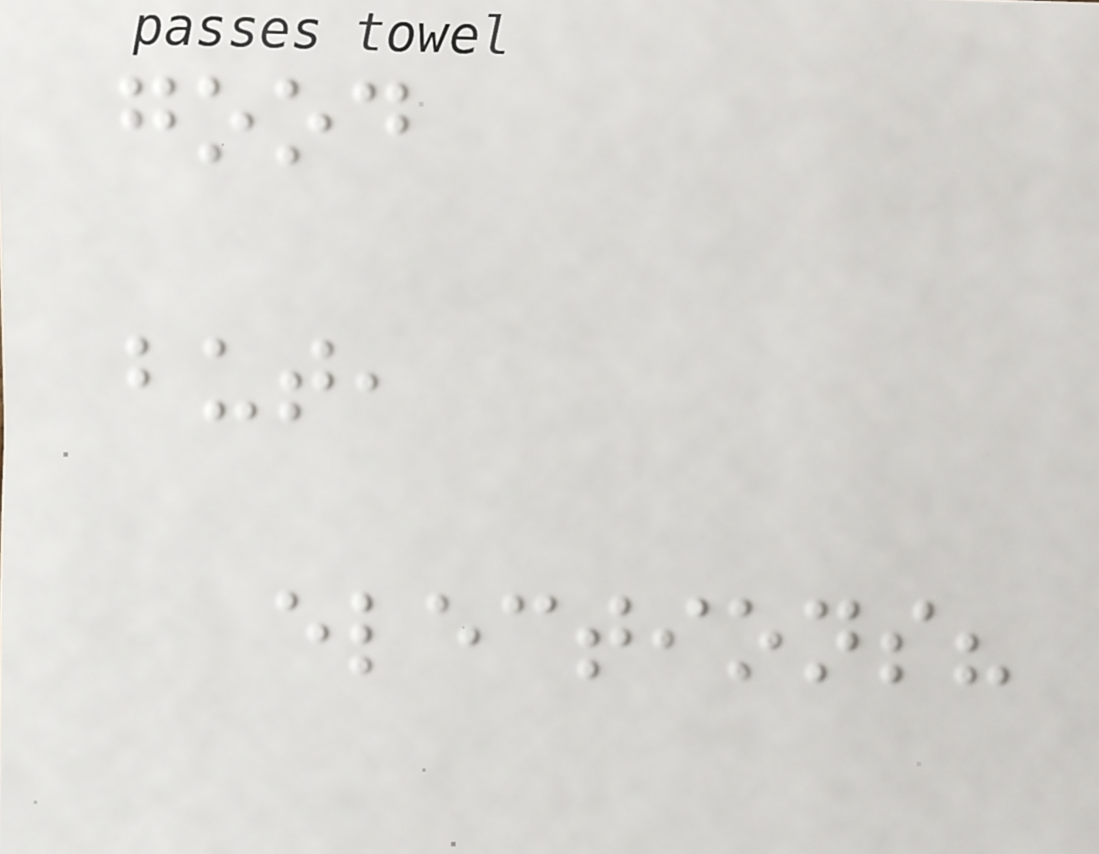good
but,
elections?
